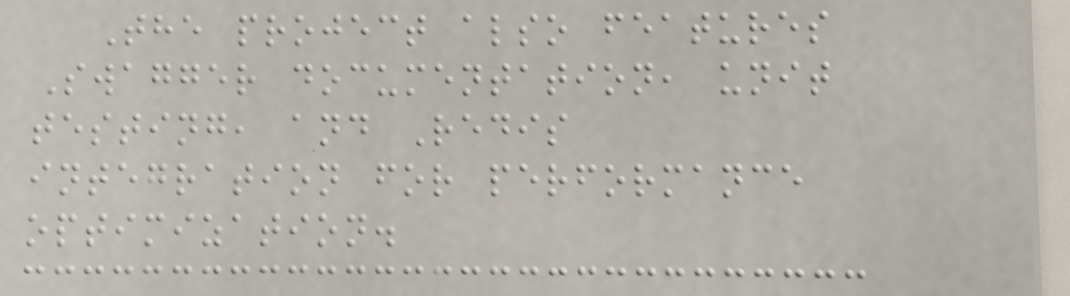The project also features
Swagger documentation, unit
testing, and Redis
integration for performance
optimization.
